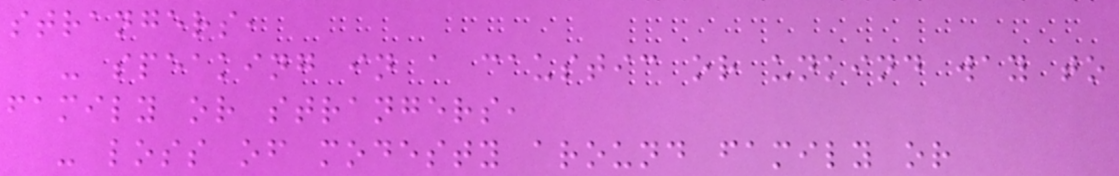strangers,
- speaking in a caustic or unkind way to
family or strangers,
- loss of modesty around family or
